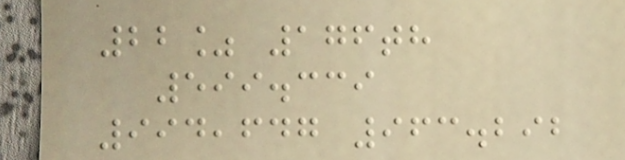22% 176th
599.339
994,647 963.292
